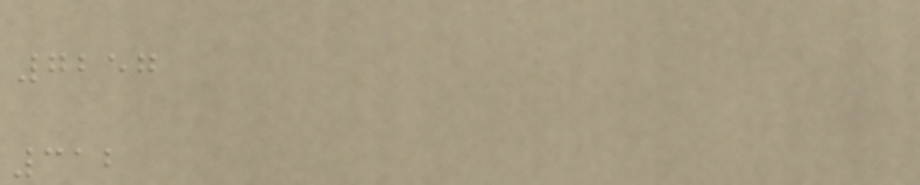7257
312
